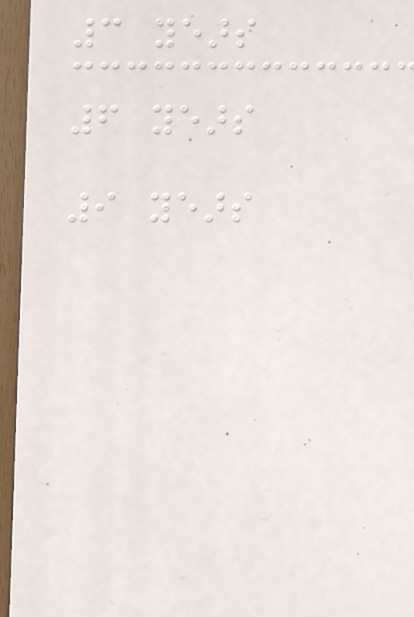3 years
6 years
9 years
